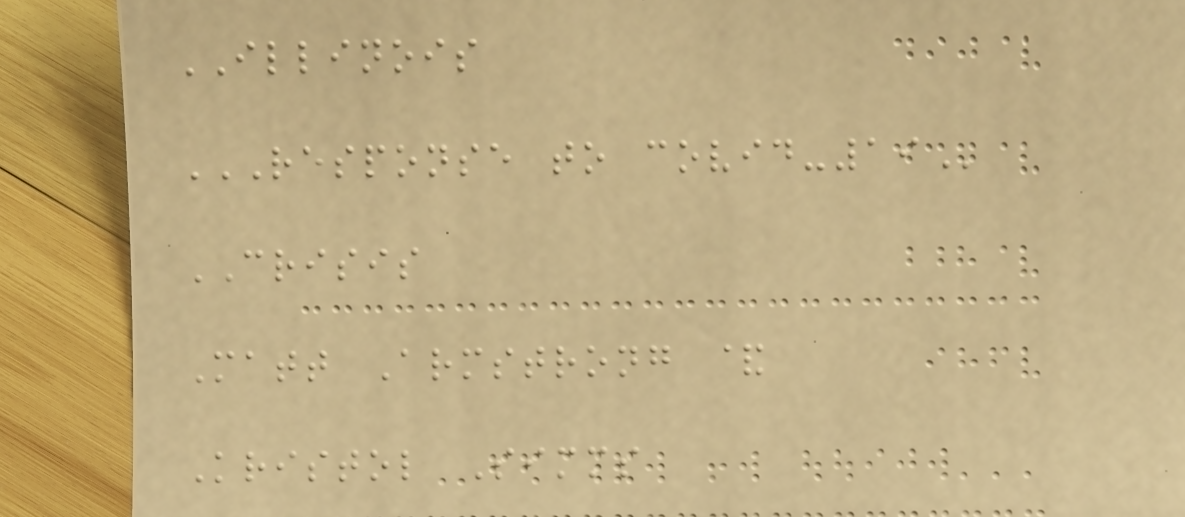ILLINOIS
RESPONSE TO COVID-19
CRISIS
Matt Armstrong &
Kristol Simms
